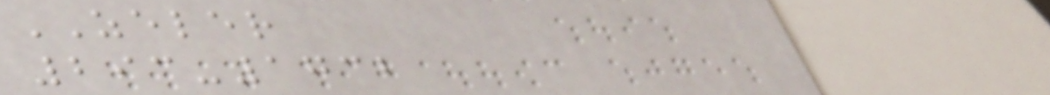ZELER
293-1732
